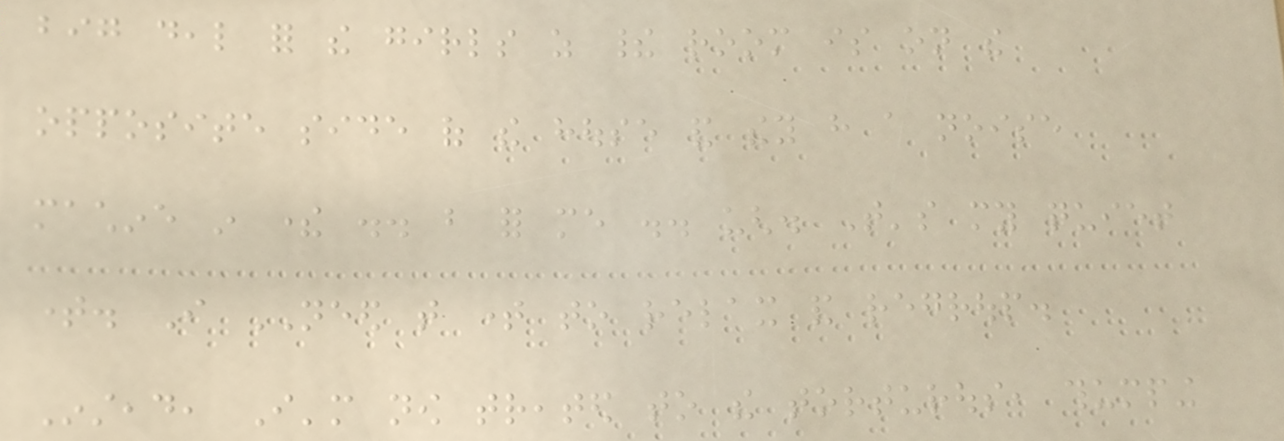big deal for the girls as their room is on the
opposite side of the house and they have a noise
machine in there .. but for me .. ugh. That's my quiet
time. I NEED that time to relax and regroup.
Instead, I'm now treated to the torturous, thumping
